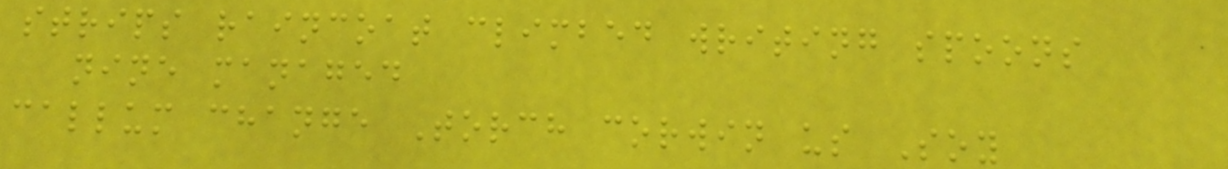strips raincoat climbed writing spoons
nine managed
callum change Torch corwin us Soy
